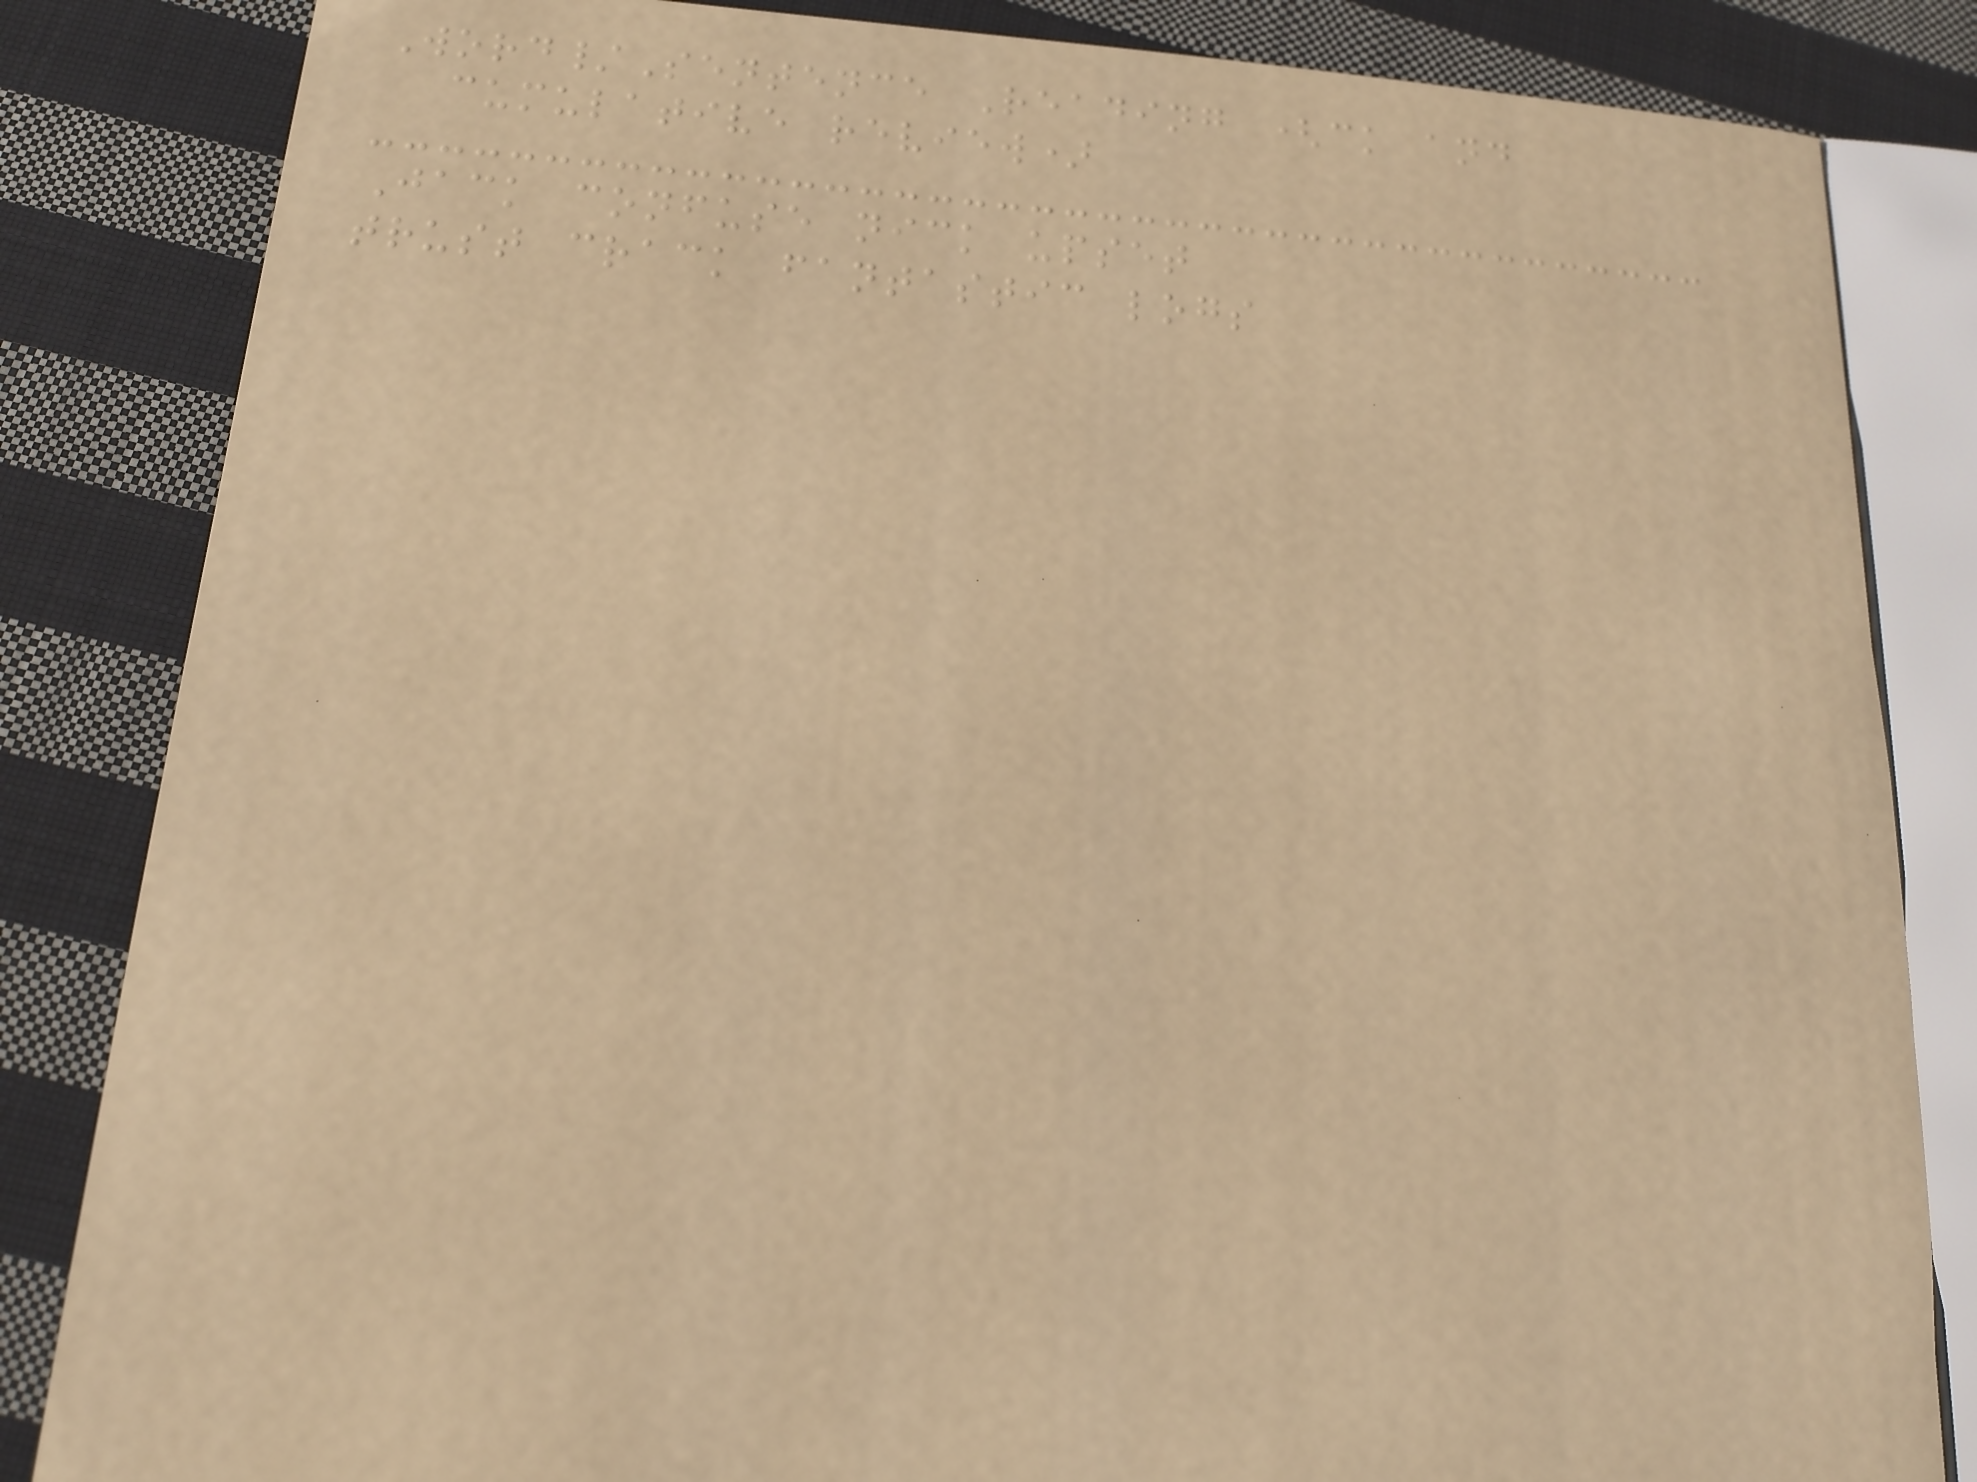Word/Sentence Reading (ck and
cumulative review)
Jack confuse nick upset
trust crack fantastic logs
